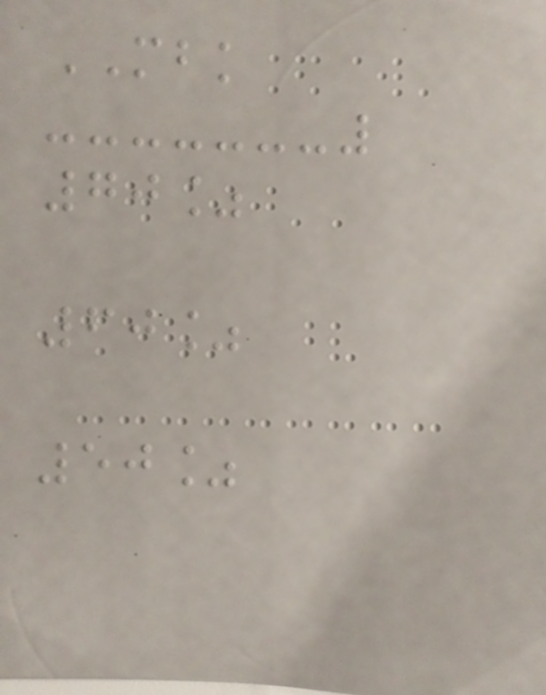MBK
70%
60%
50%
